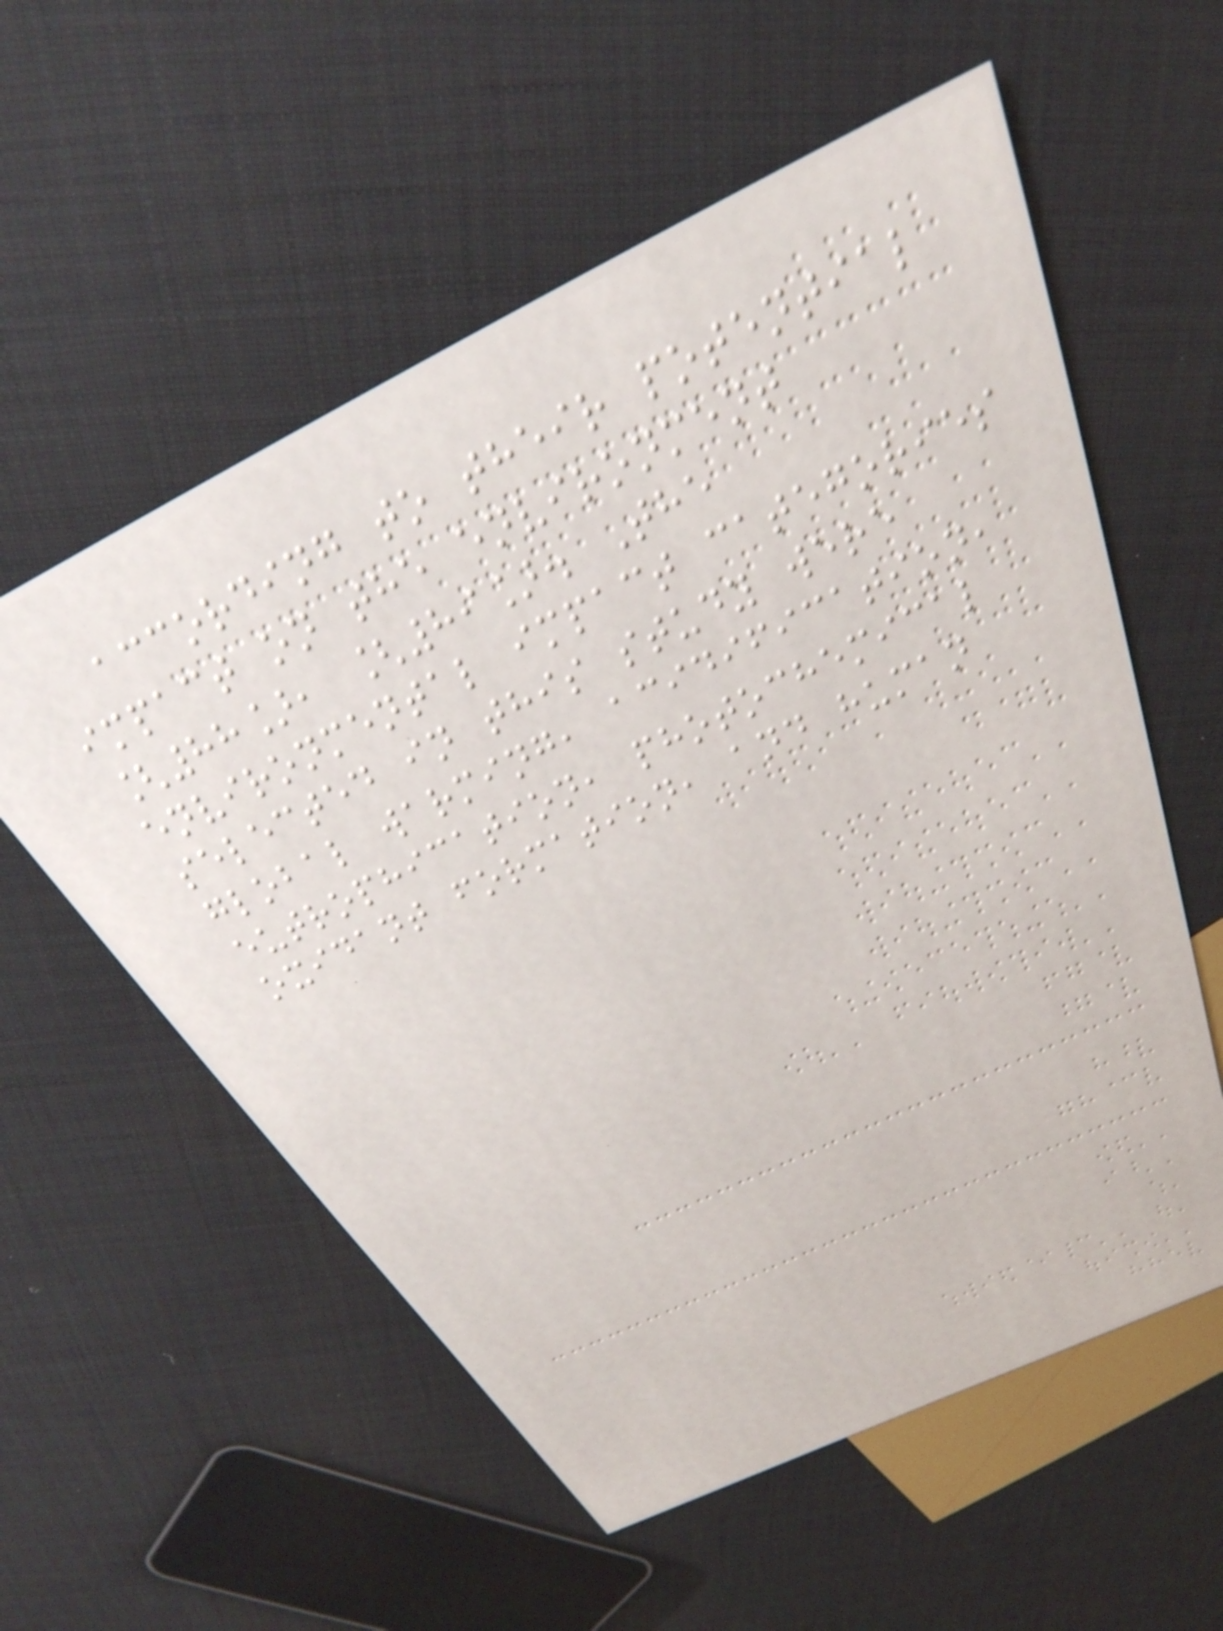according to their potential
impact on the environment
[88], [89]. The
environmental impact categories
selected in this study were
global warming, acidification,
eutrophication, photochemical
oxidant formation, and human
